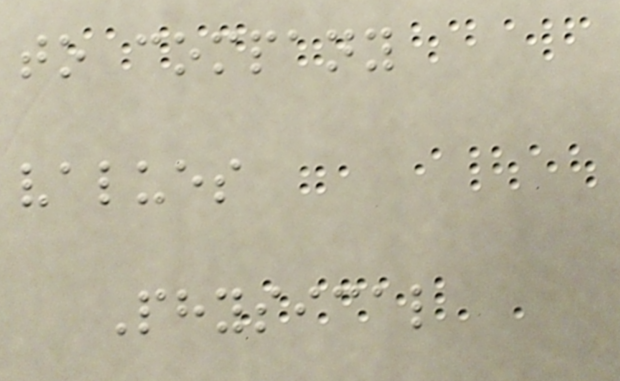to company
values
Physical
